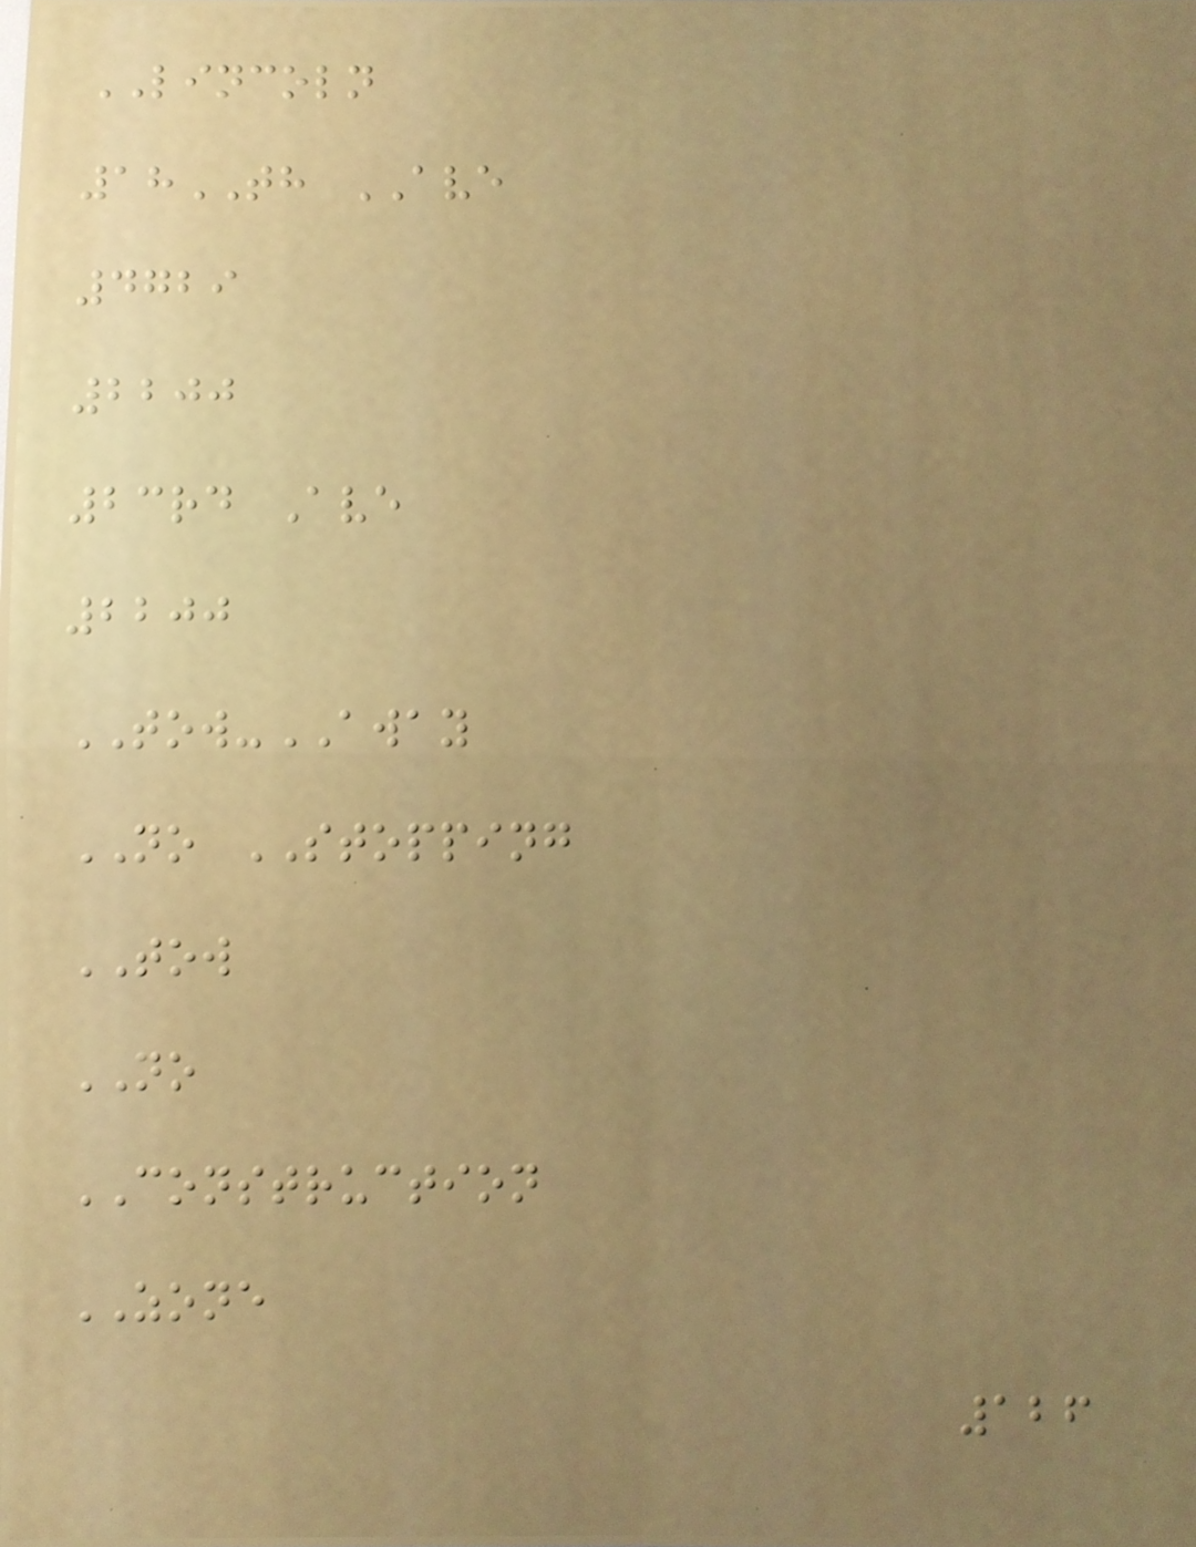LINCOLN
18TH AVE
4729
2200
23rd Ave
2200
TOW-AWAY
NO STOPPING
TOW
NO
CONSTRUCTION
ZONE
126
